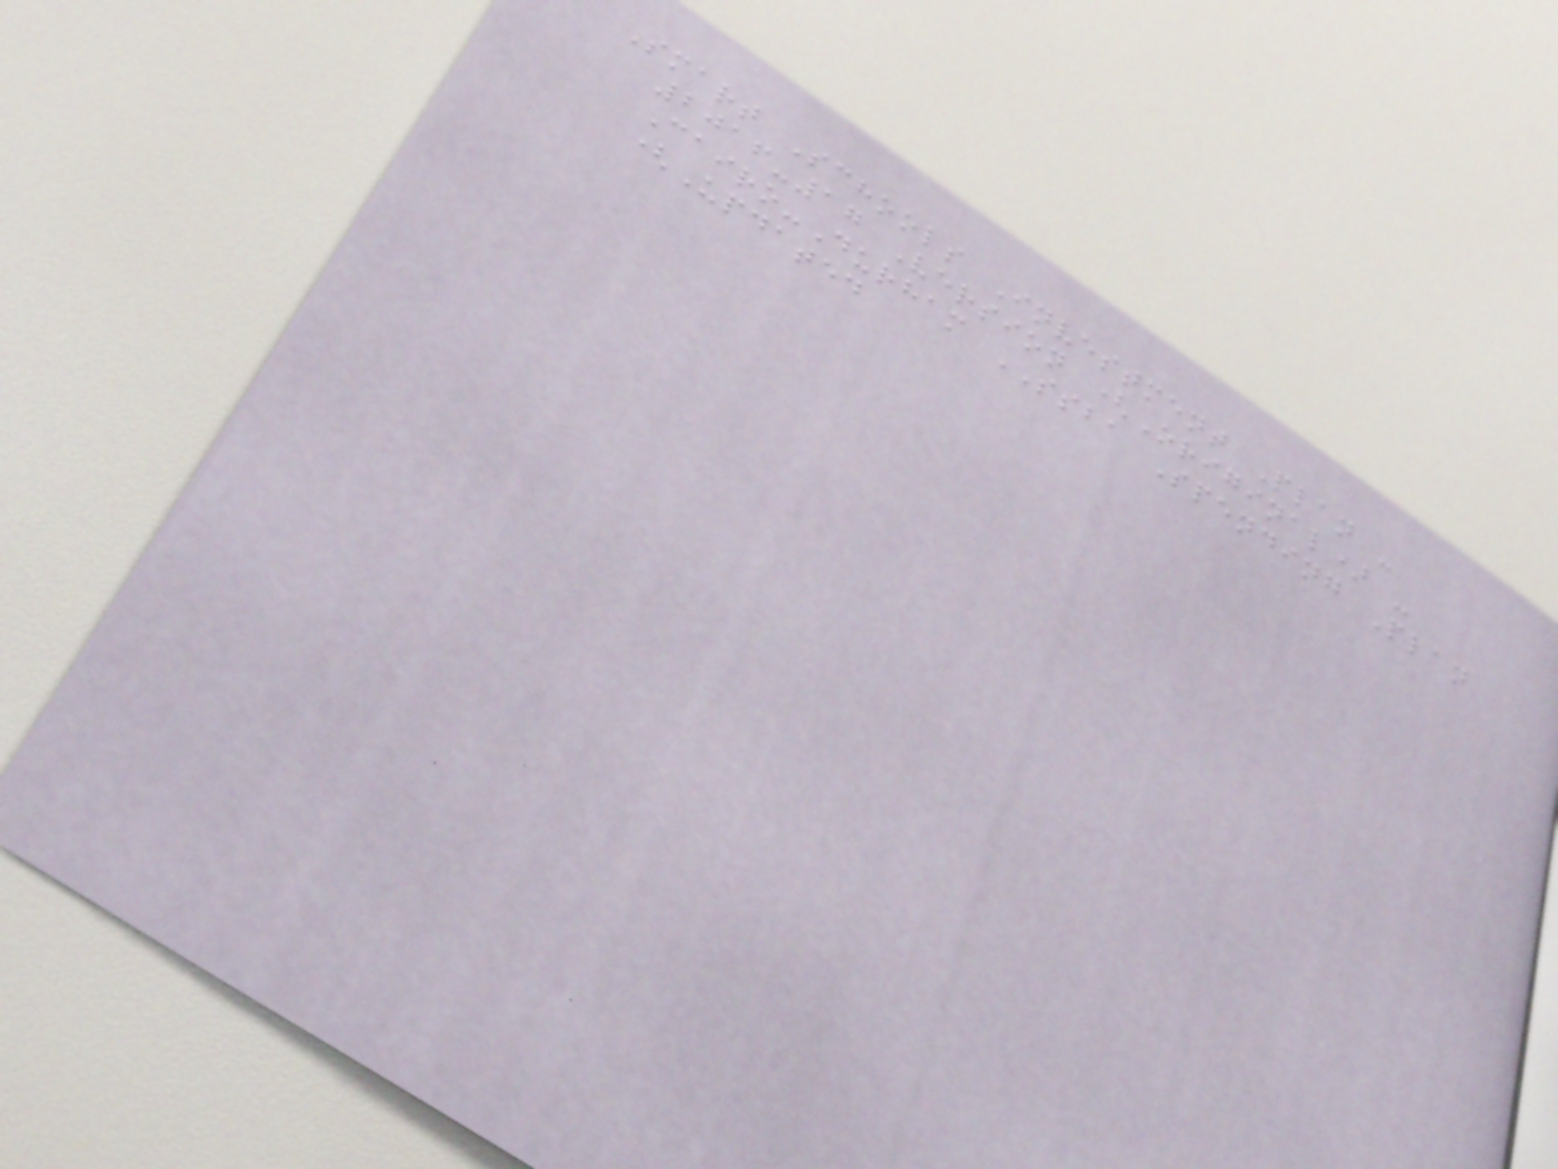Smart Schools Investment Plan -
2016-17 Version (Original) -
Cairo-Durham SSBA Spending Plan
(Updated
